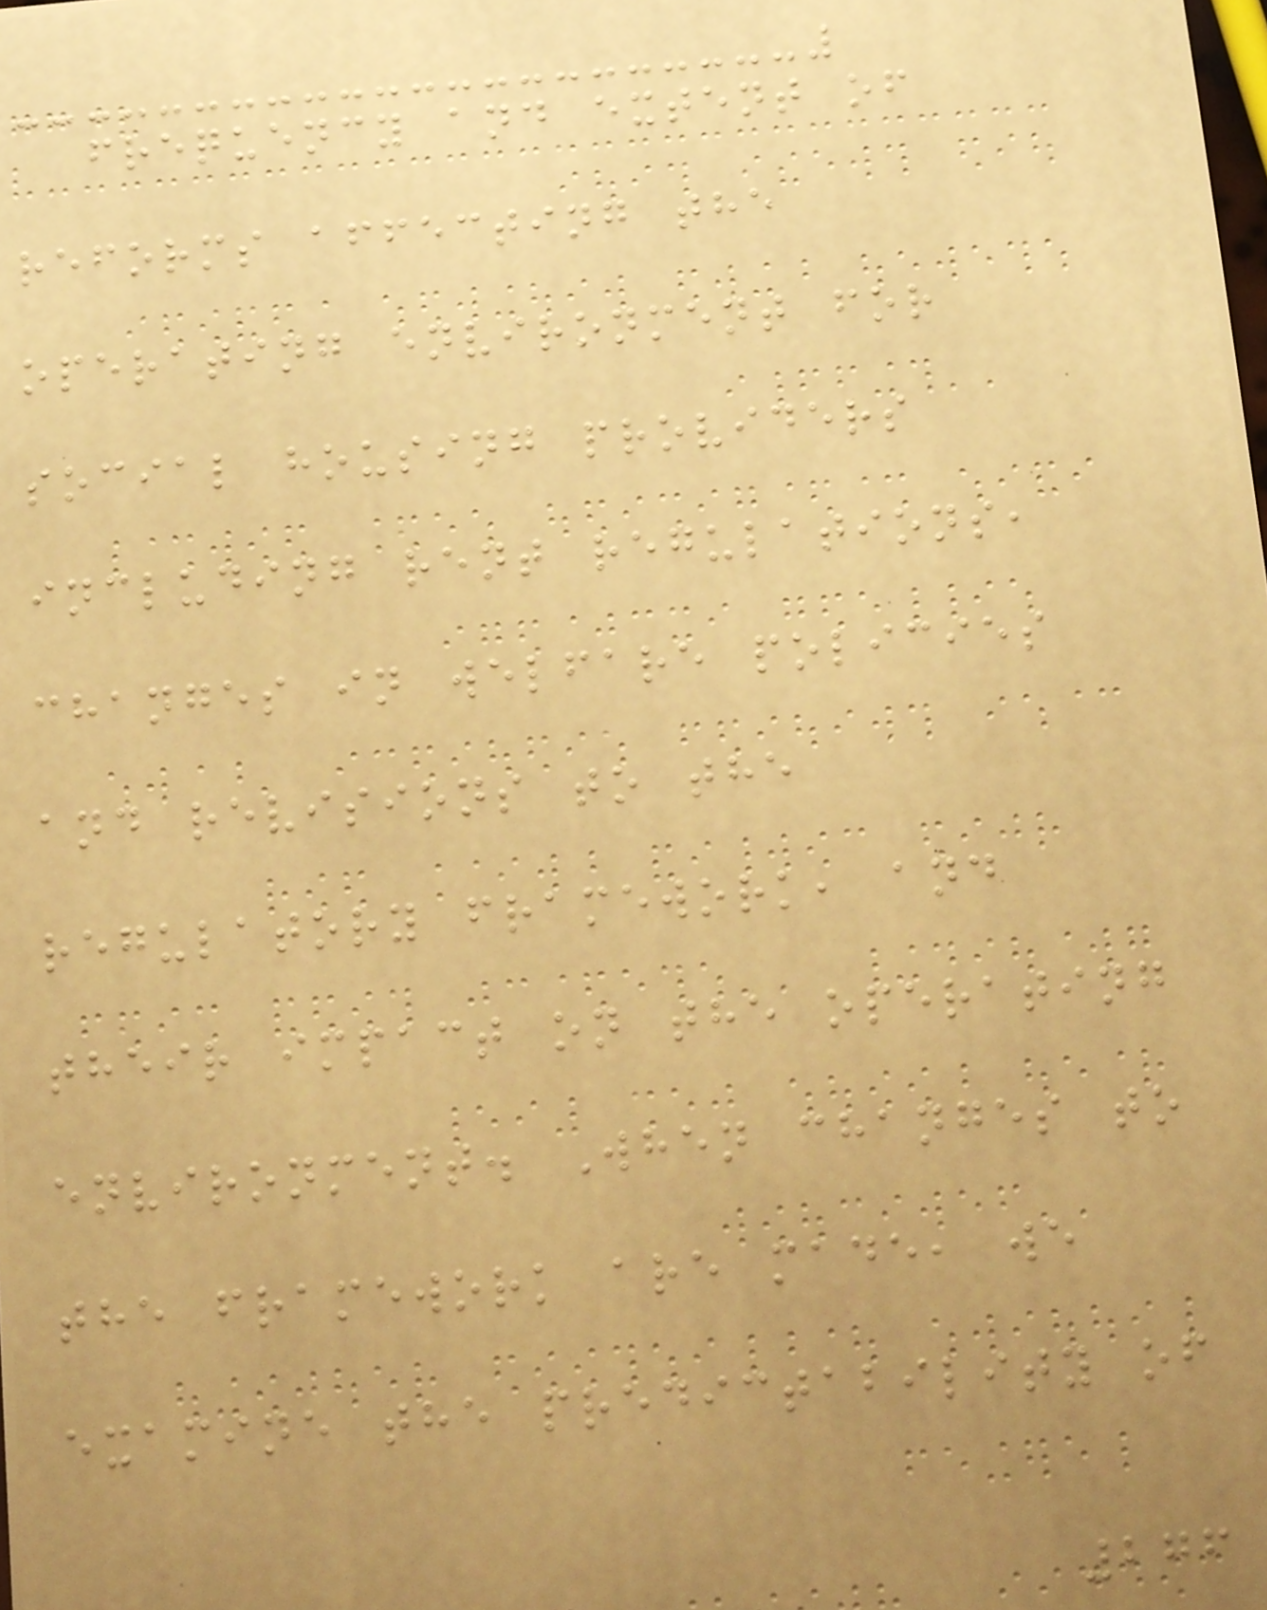frequency and extent of
reforms affecting the
operating environment for
social housing providers
including rent regulations,
changes in welfare policies
and revisions to the
regulatory framework, and
their impact on the operating
environment. When changes to
the framework are made, we
examine the predictability of
276
